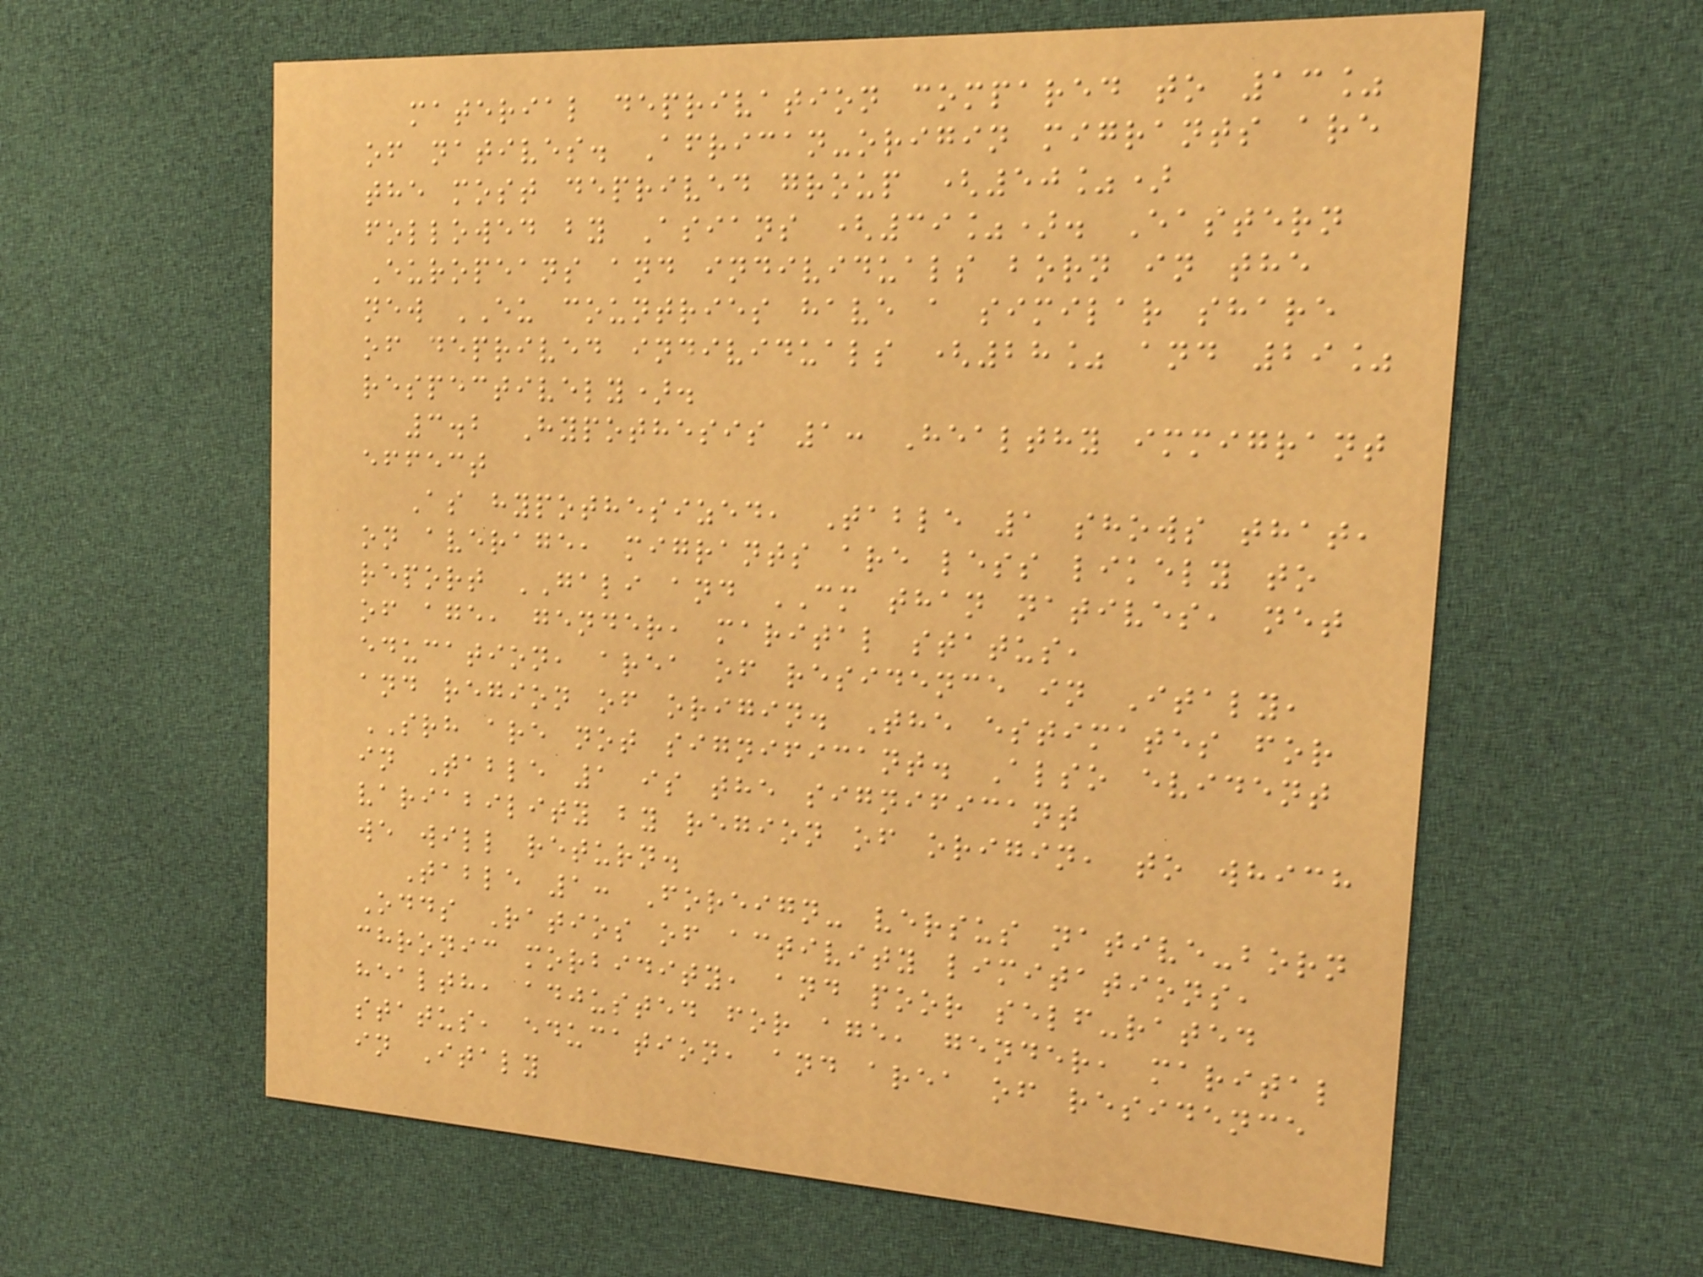material deprivation compared to 13%
of natives. African-origin migrants are
the most deprived group (50%)
followed by Asians (39%). Eastern
Europeans and individuals born in the
new EU countries have a similar share
of deprived individuals (28% and 29%
respectively).
3.2 Hypothesis 1: Healthy immigrant
effect
As hypothesized, Table 1 shows that,
on average, migrants are less likely to
report GALI and CM than natives, net
of age, gender, marital status,
education, area of residence in Italy,
and region of origin. The estimates for
SRH are not significant. Also evident
in Table 1 is the significant
variability by region of origin, to which
we will return.
Table 1: Foreign- versus native-born
Odds Ratios of activity limitations,
chronic morbidity, and poor self-rated
health, adjusted for age, gender, marital
status, education, and area of residence
in Italy
